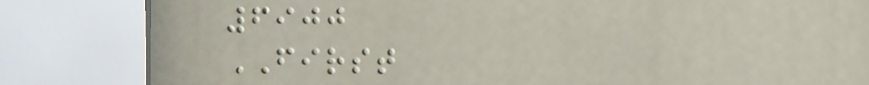6900
FIRST
